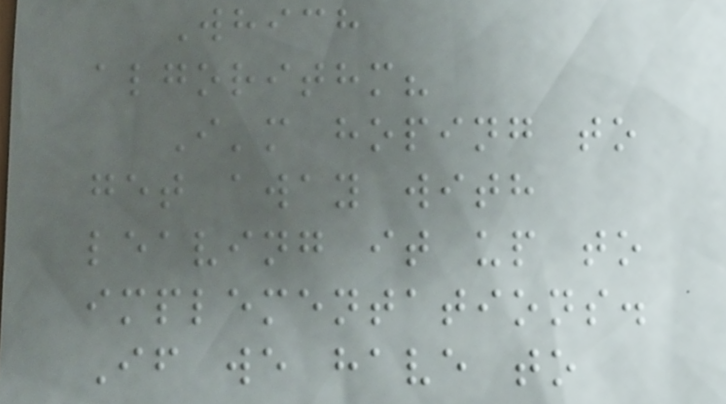Which
algorithm?
I'm hoping to
get away with
leaving it up to
implementations.
If we have to
